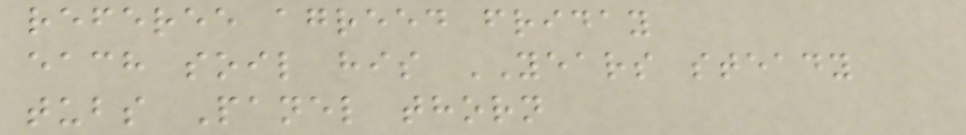referee agreed friday
each soil his YEARS steady
tubs Panel thorn
